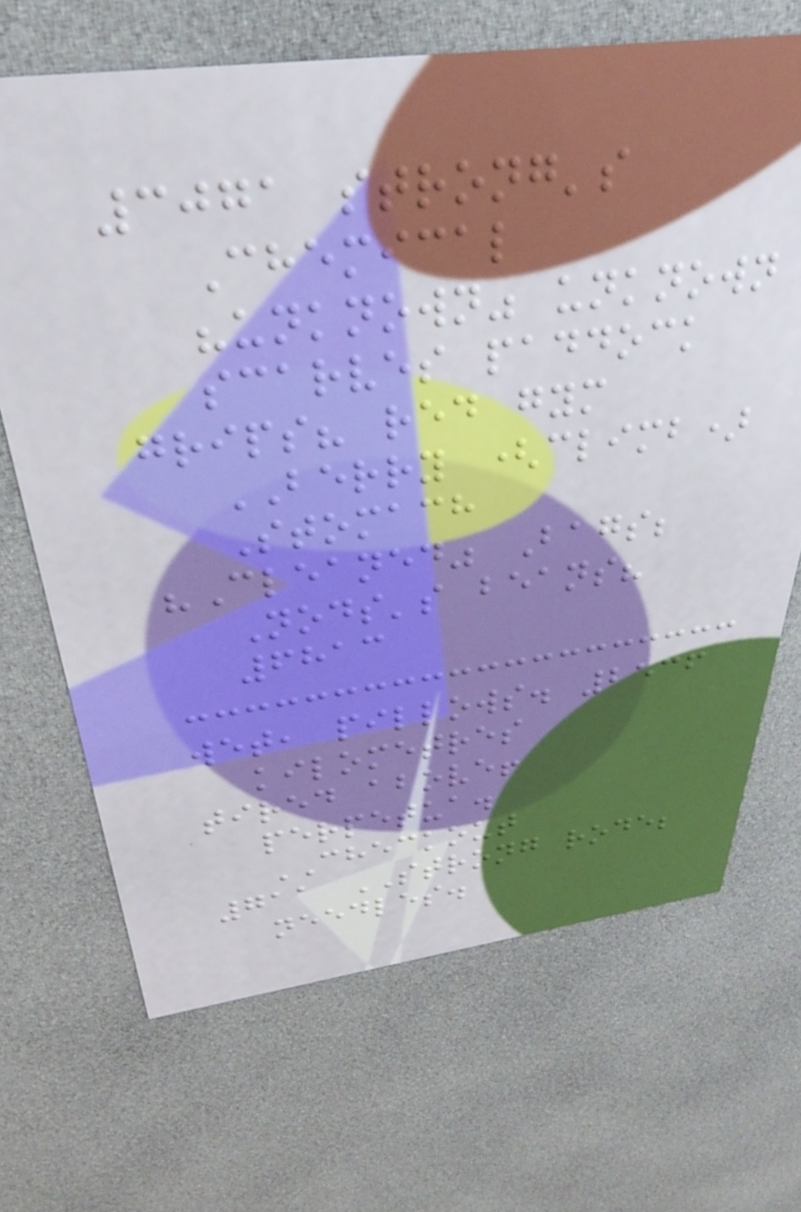3071 strong's
Chemical
"unknown" unknown
scarves paddock
grips? red gym
BERRY (climb)
Stomach
"Cleaned" Bags;
Nods's beans?
6813
wet, pillows. 2536
kilometres
tired above!
perpetua.
CHECKOUT
711 STRONG rode;
needles.
